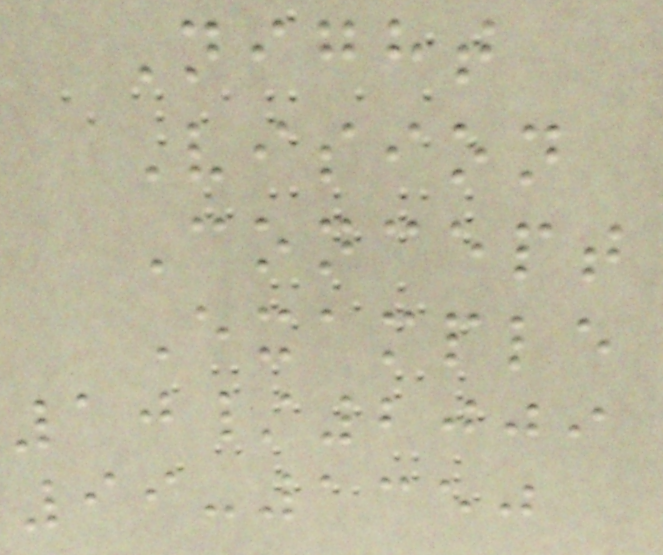Night
Vision
Concept
Example
10/2009
99-1350
